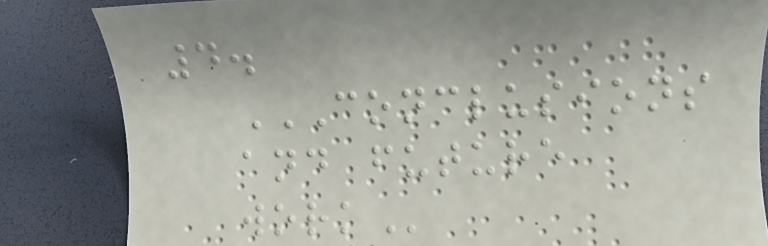4.
CONCLUSIONS
AND FUTURE
WORK
